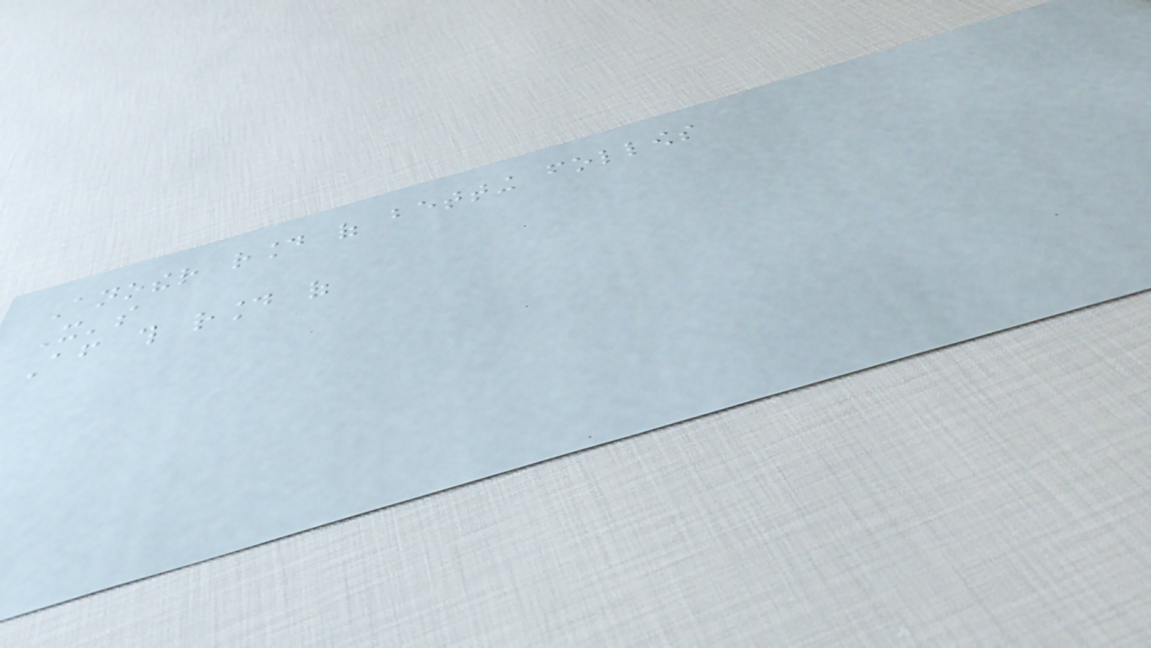Another round of betting follows
It's
After this round of
